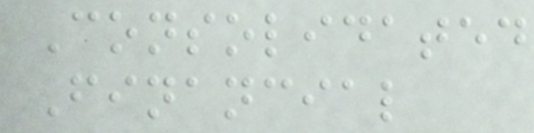Consolidated
Financial
